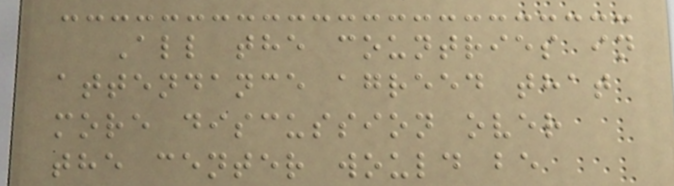All the countries in
attendance agreed that
more discussion over
the center would be
